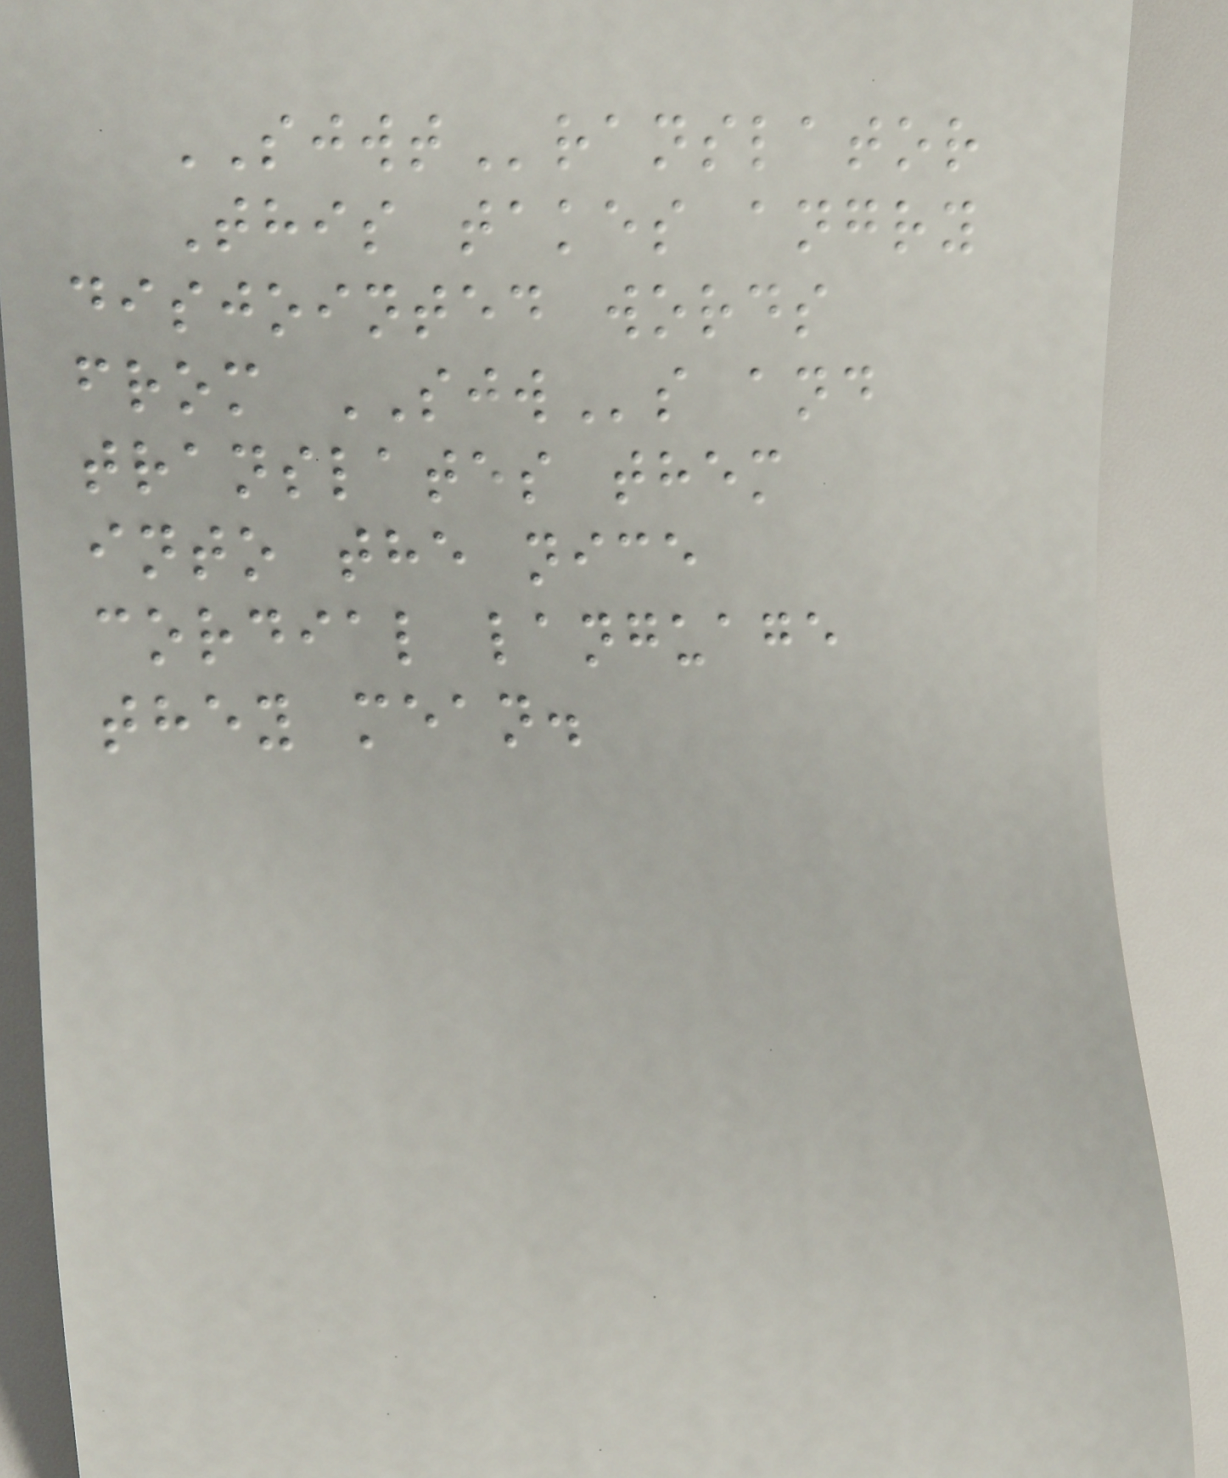SJWTranslator
This takes angry
disjointed words
from SJWs and
translates them
into the nice
cordial language
they mean.
